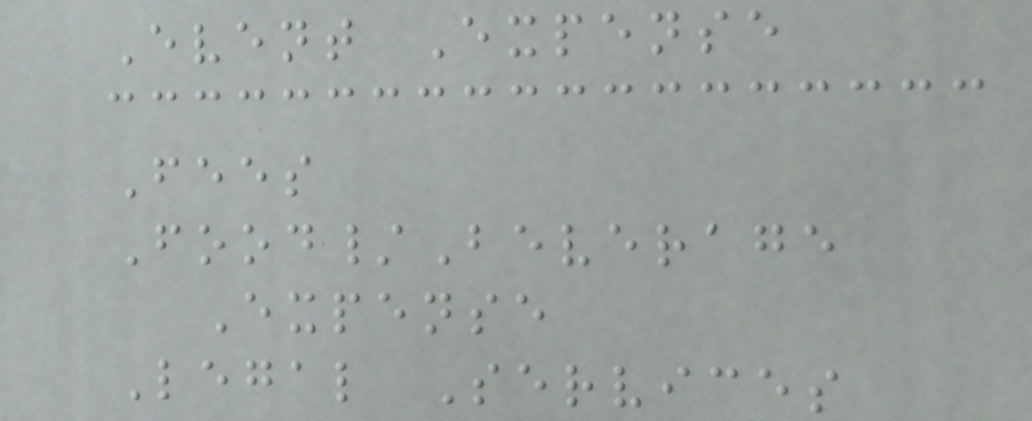Event Expense
Fees
Food/Beverage
Expense
Legal Services
